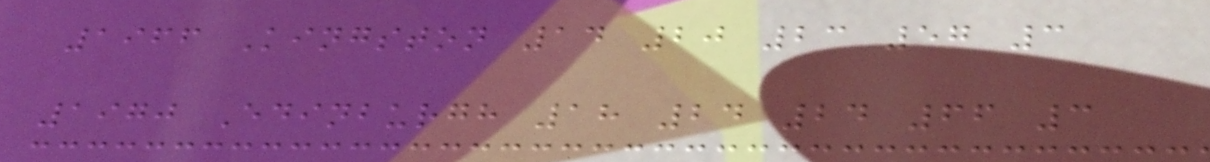1966 Kingston 14 20 23 57 3
1970 Edinburgh 18 24 24 66 3
